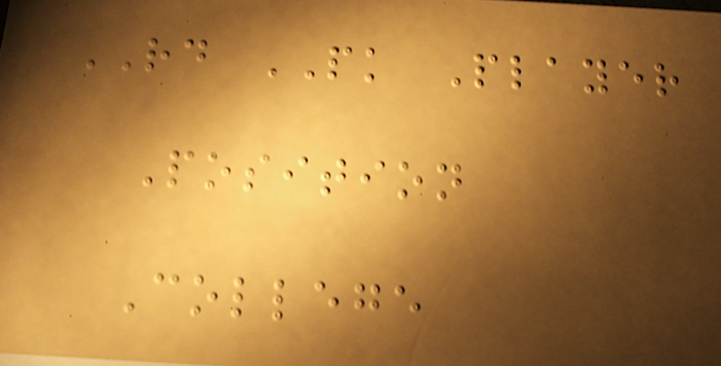RD PK Player
Position
College
